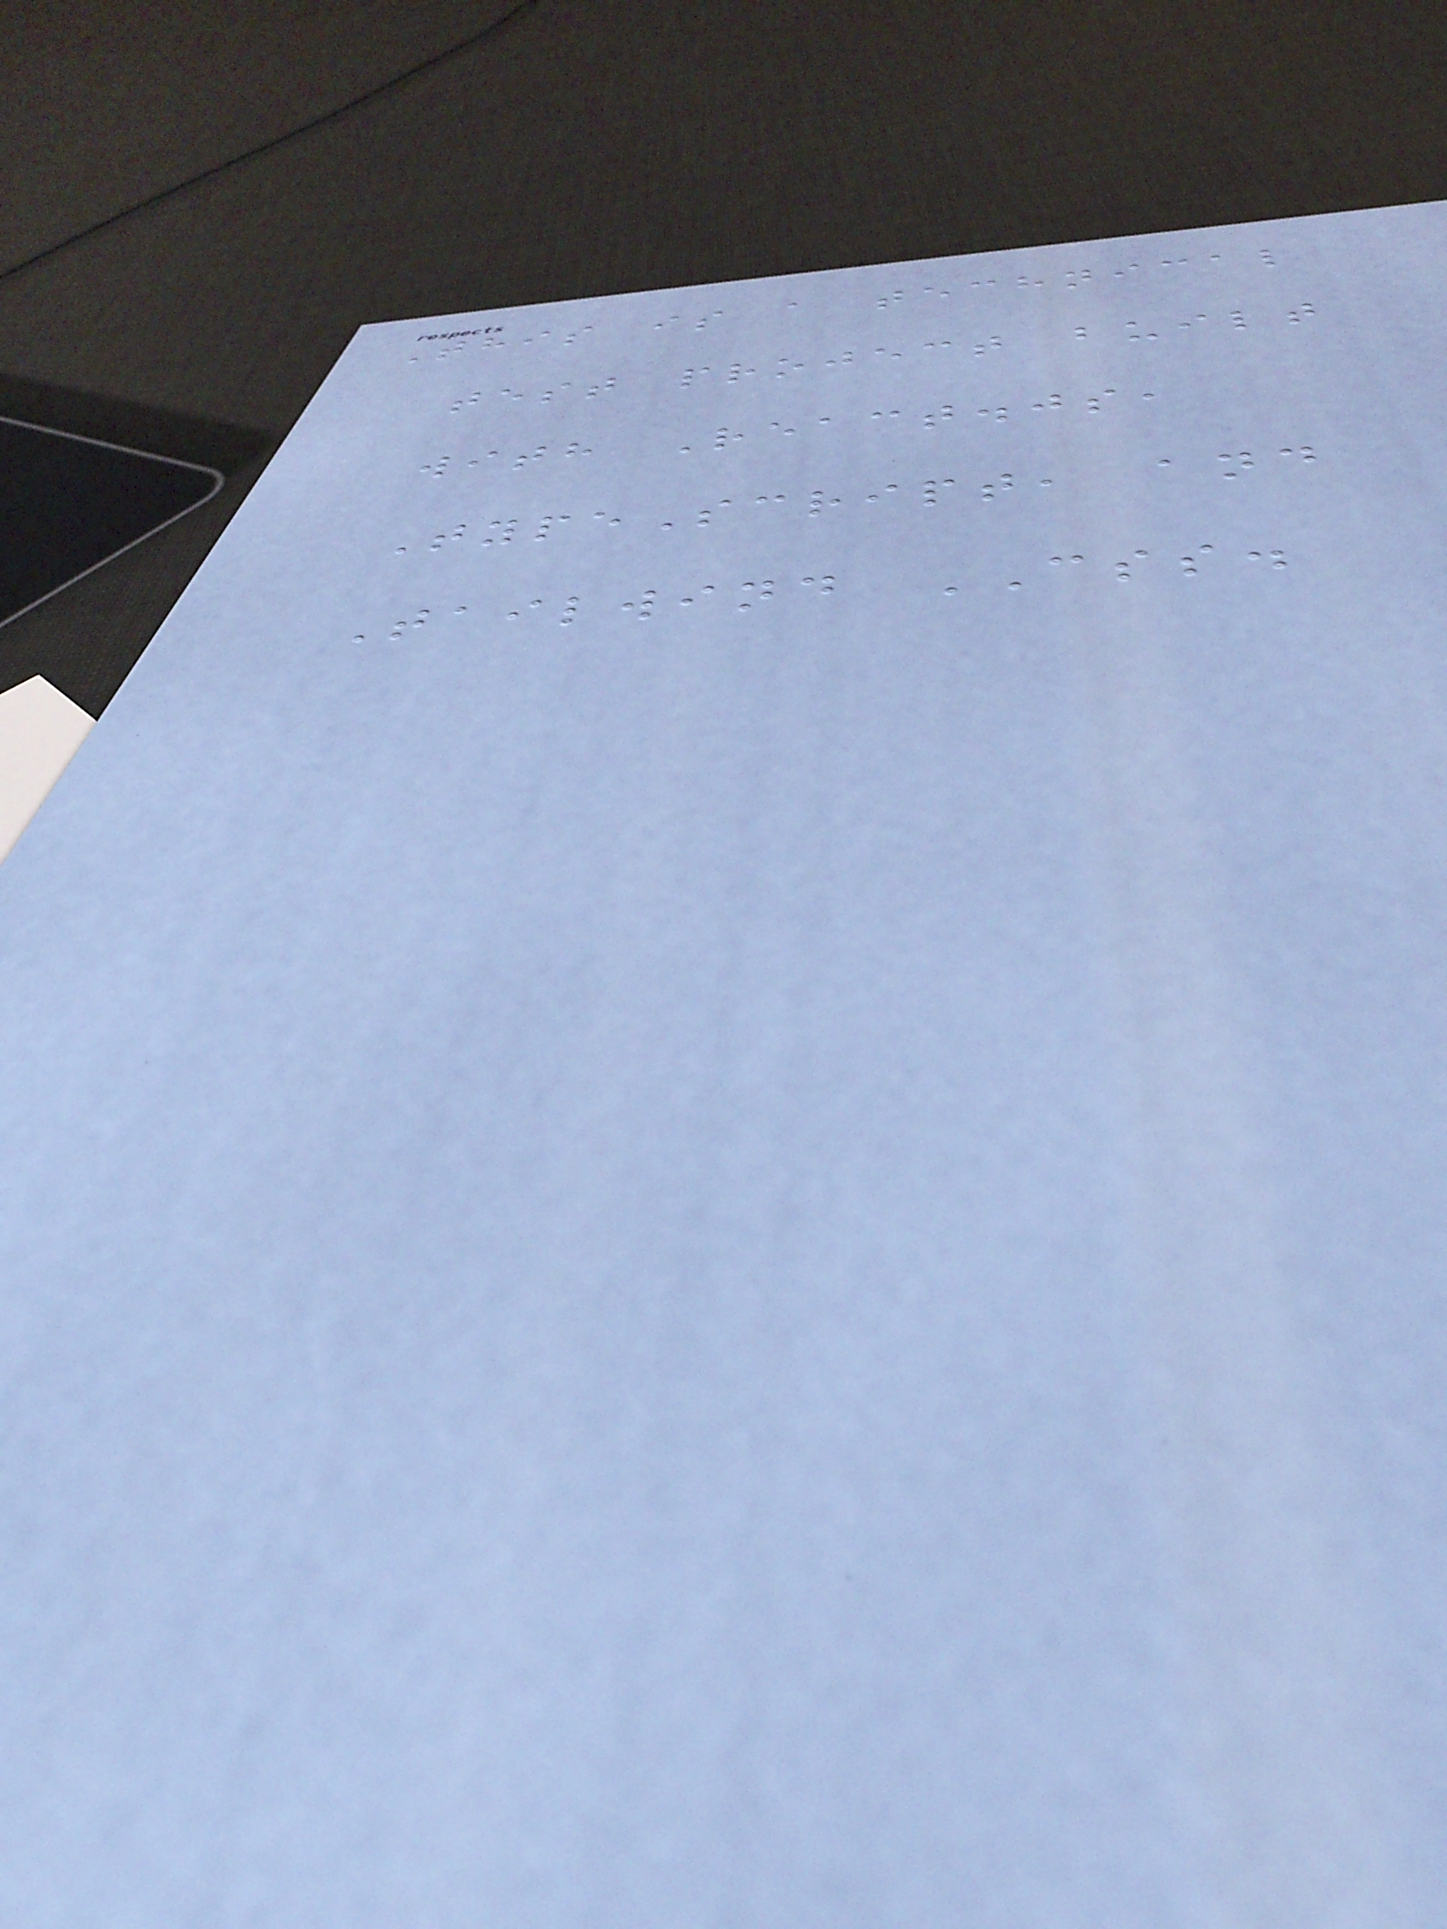This is a technical
test project built
with React.js,
TypeScript, and
Tailwind CSS.
